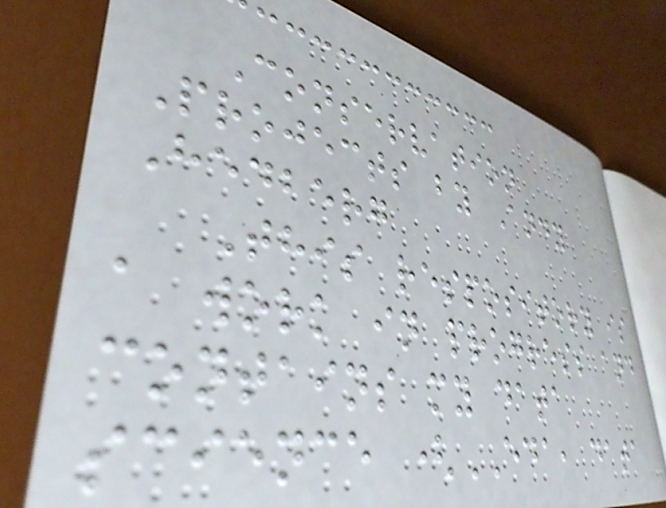Conservation
Projects by Andy
Hedberg
This respository is
a work in progress and
contains my data
science (EDA, data
